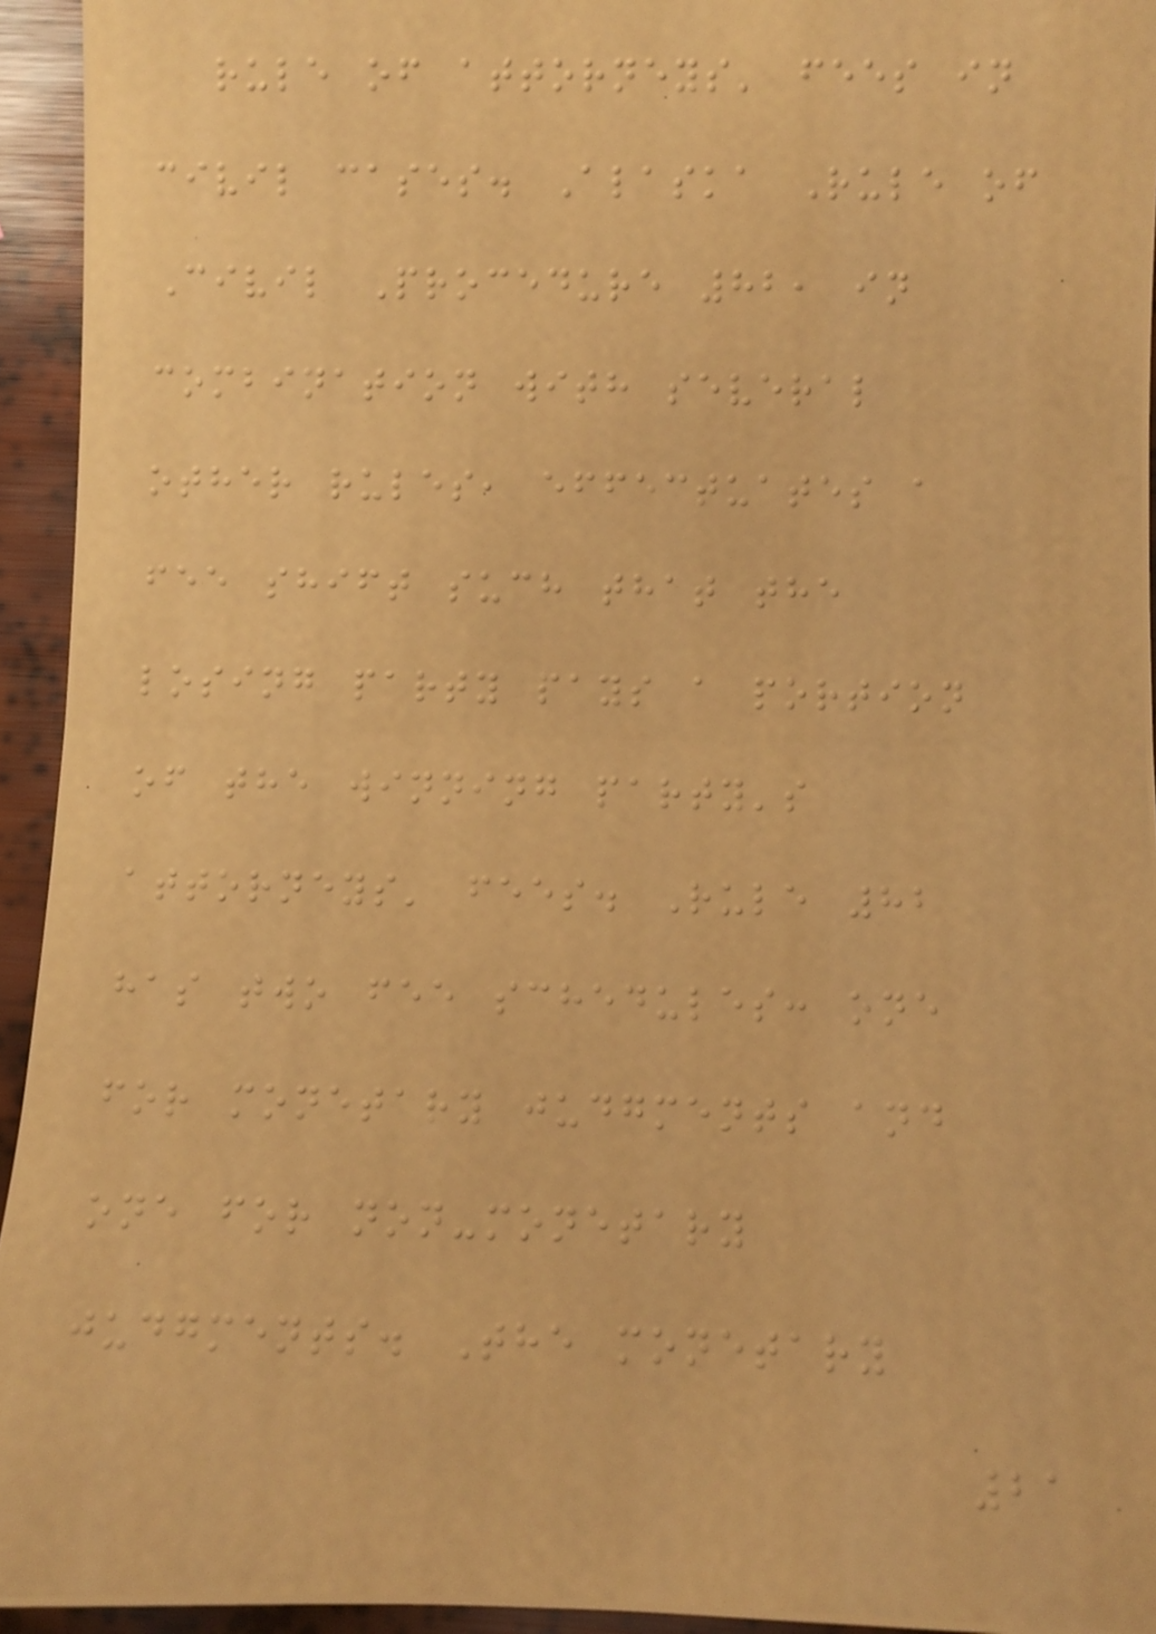rule of attorneys' fees in
civil cases. Alaska Rule of
Civil Procedure 82, in
combination with several
other rules, effectuates a
fee shift such that the
losing party pays a portion
of the winning party's
attorneys' fees. Rule 82
has two fee schedules: one
for monetary judgments and
one for non-monetary
judgments. The monetary
21
